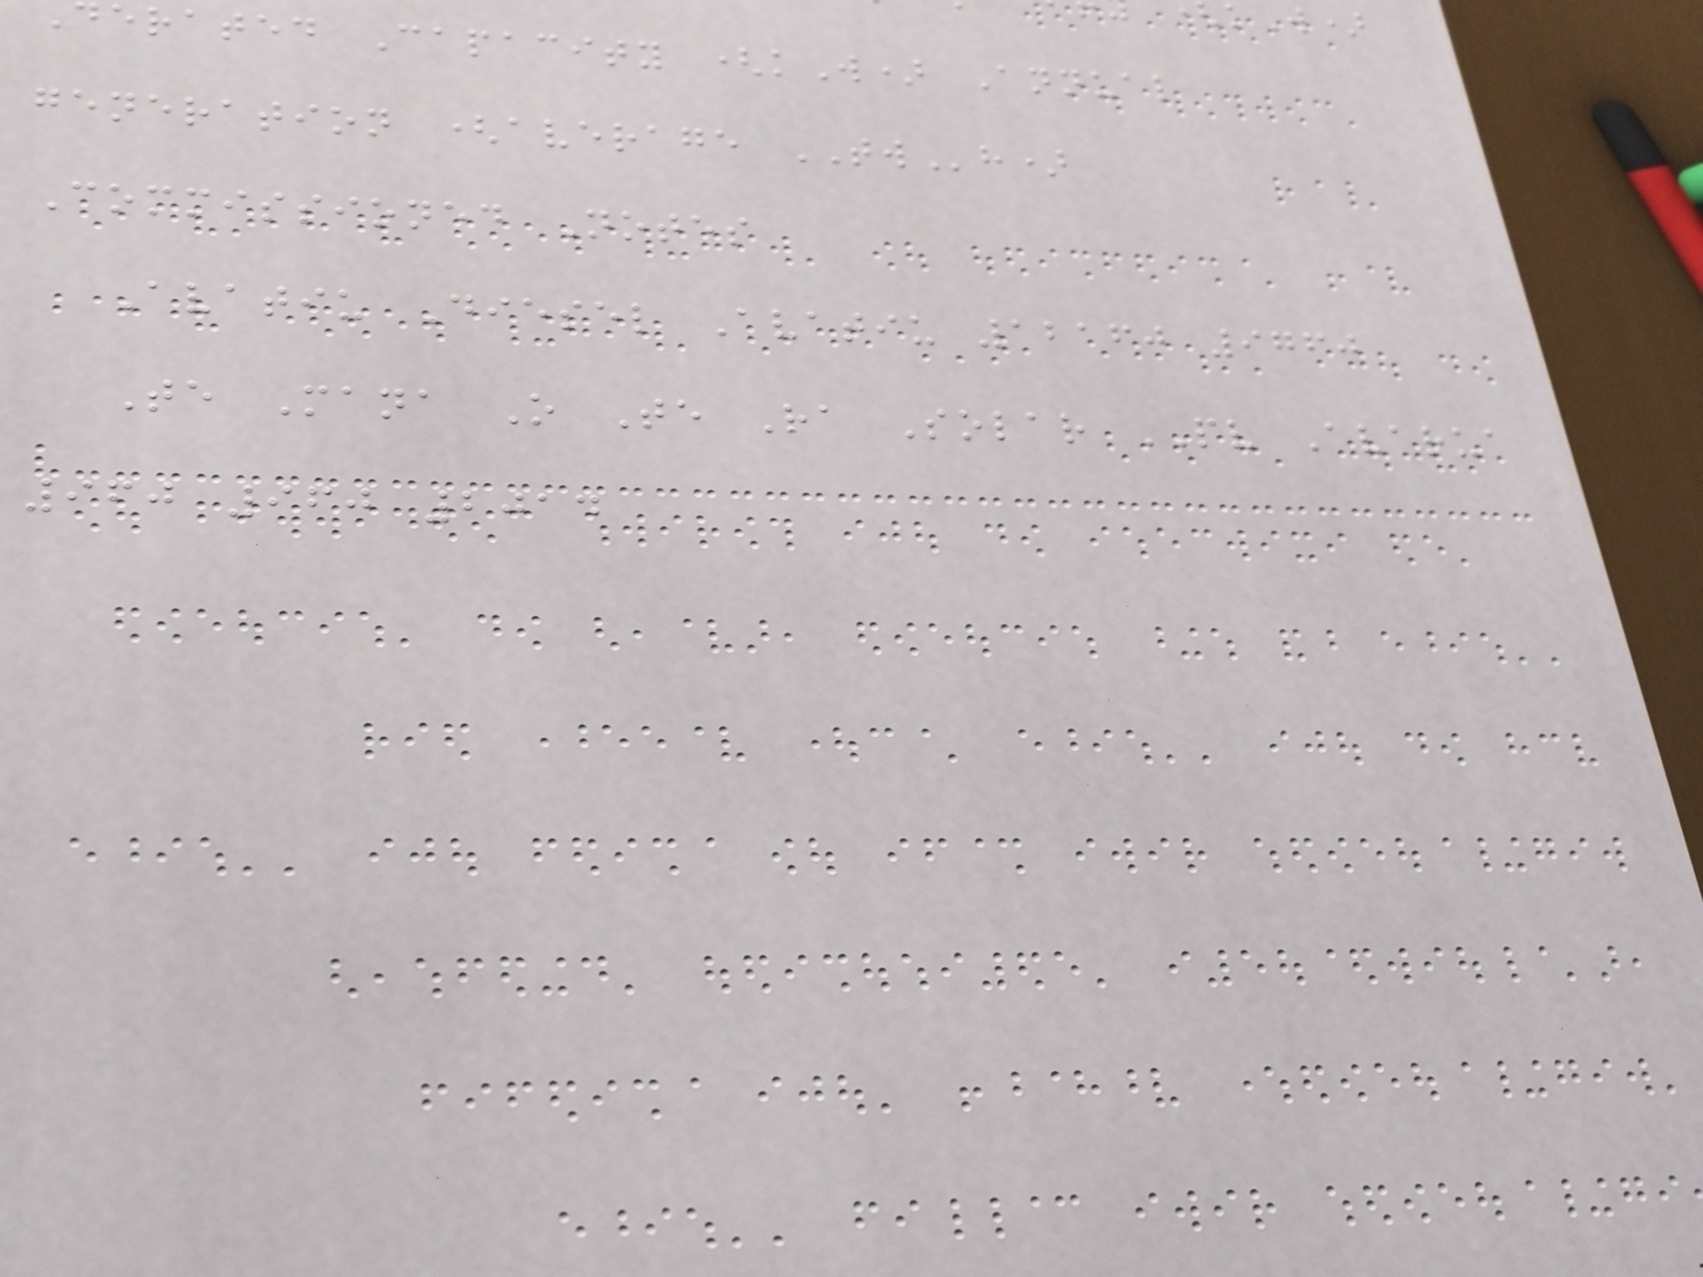erated Capacity (kW) Annual
generation (average TWh)
Commissioned Notes
Avatiu Diesel Avatiu 12160 9760
Te Mana O Te Ra Solar PV Avarua
960 960 2014
